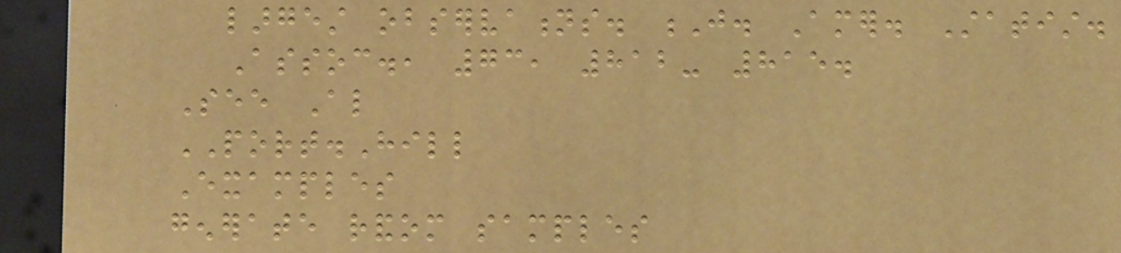largest observations. J. Amer. Statist.
Assoc., 73, 812- 815.
See Also
PORT.Hill
Examples
generate random samples
